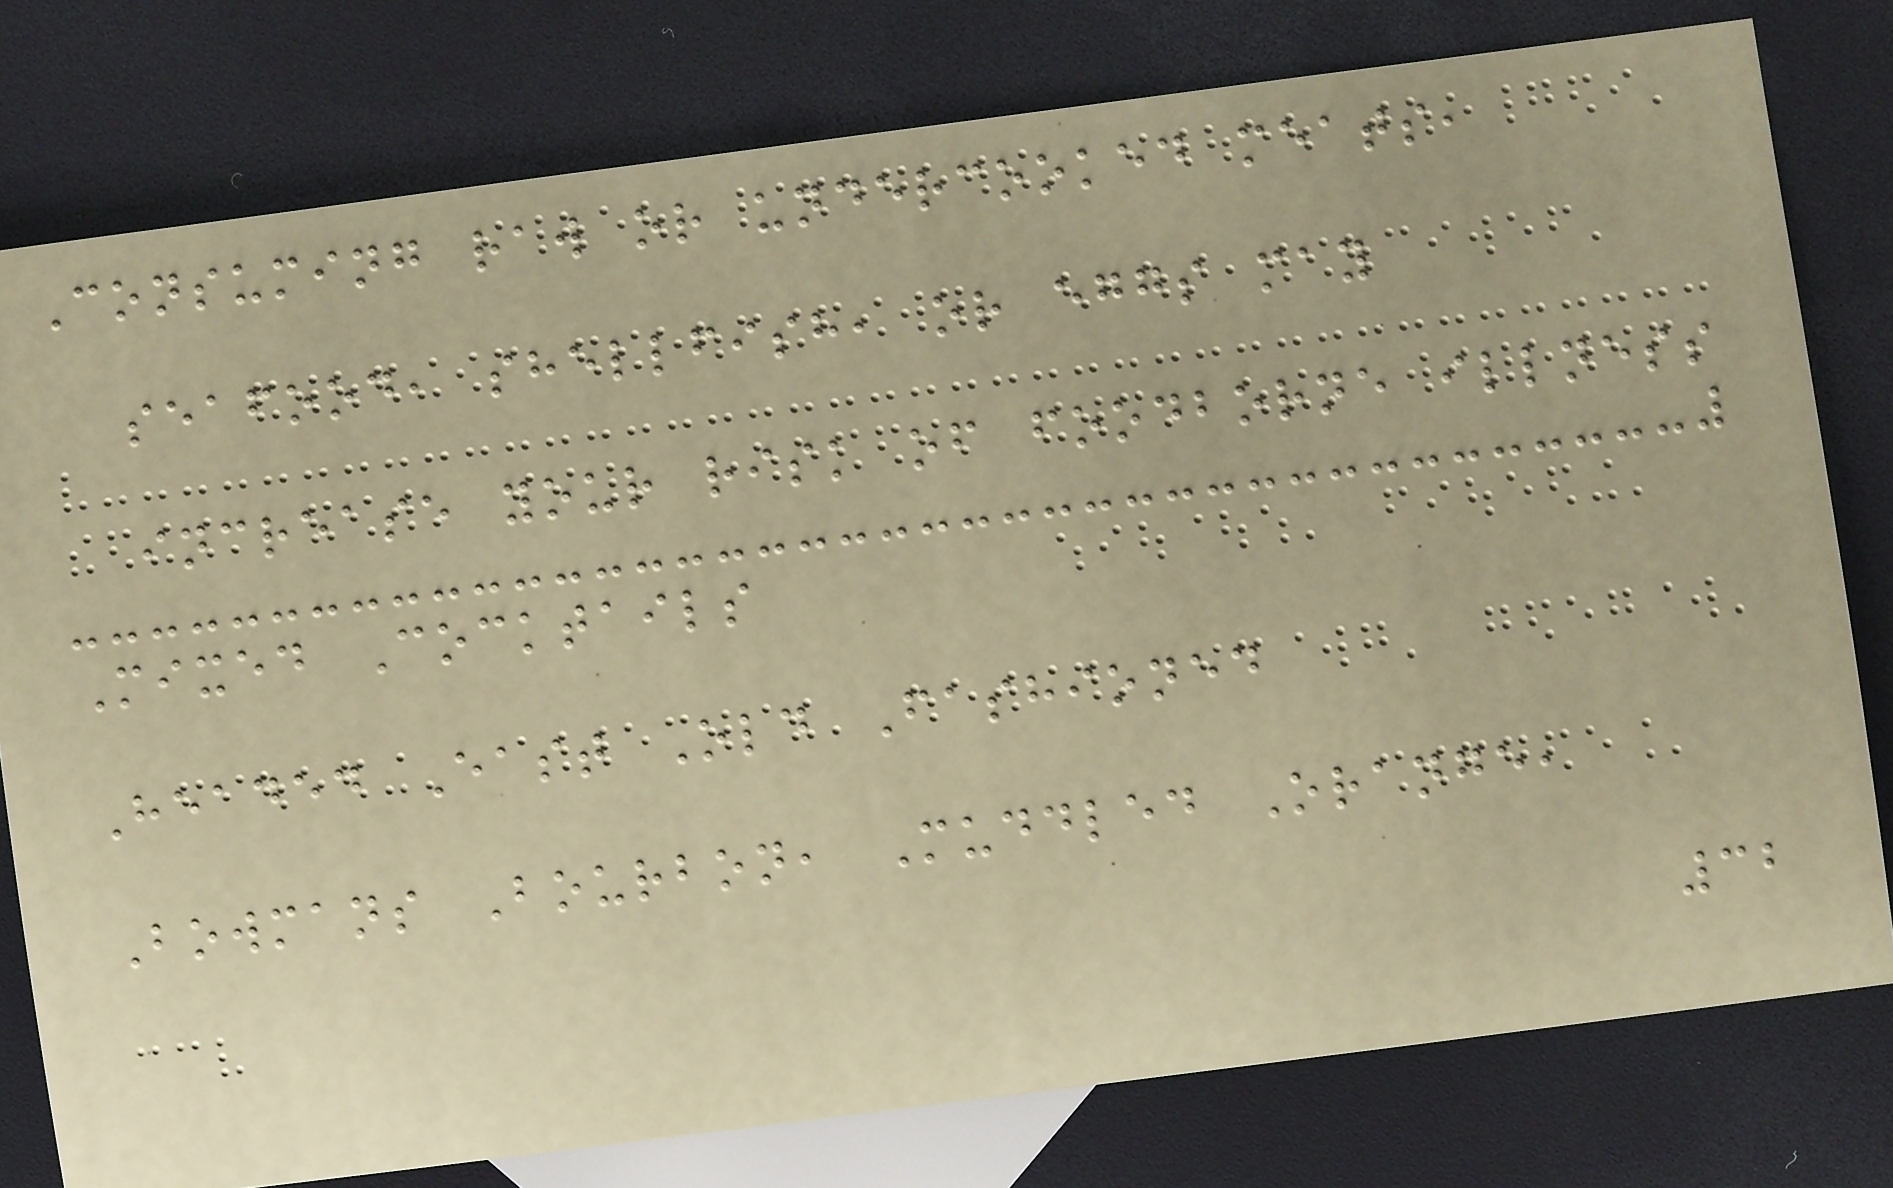Consuming raw or undercooked meats,
seafood, shellfish, or eggs may
increase your risk of foodborne illness
Mixed Cocktails
Headed East Old Fashioned
Bowmans Bourbon, Muddled Orange,
32
